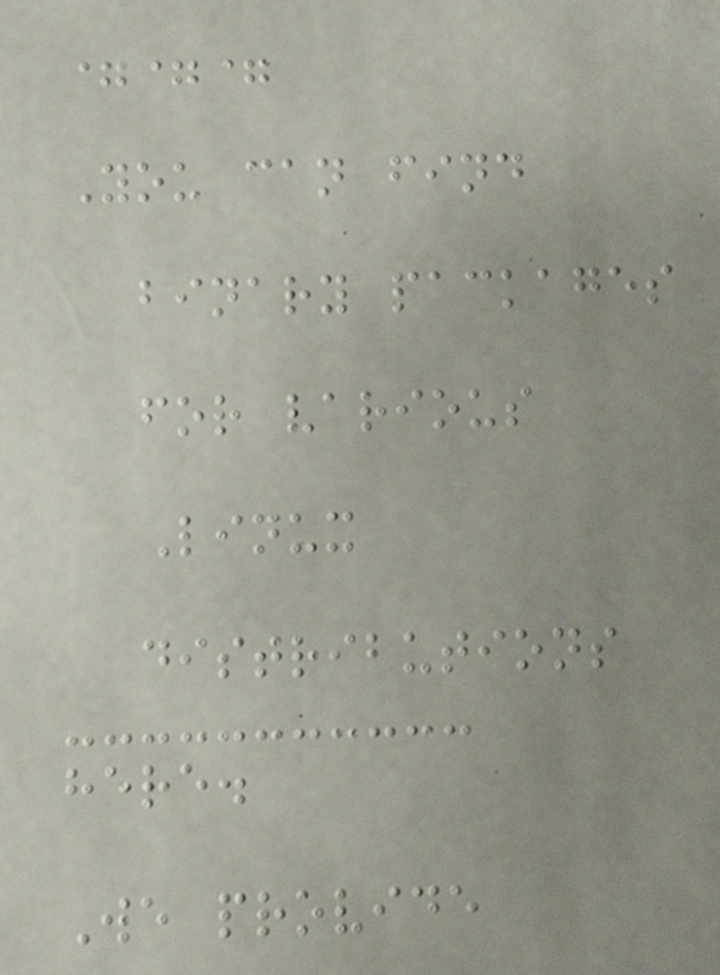===
You can find
binary packages
for various
Linux
distributions
here.
We provide
